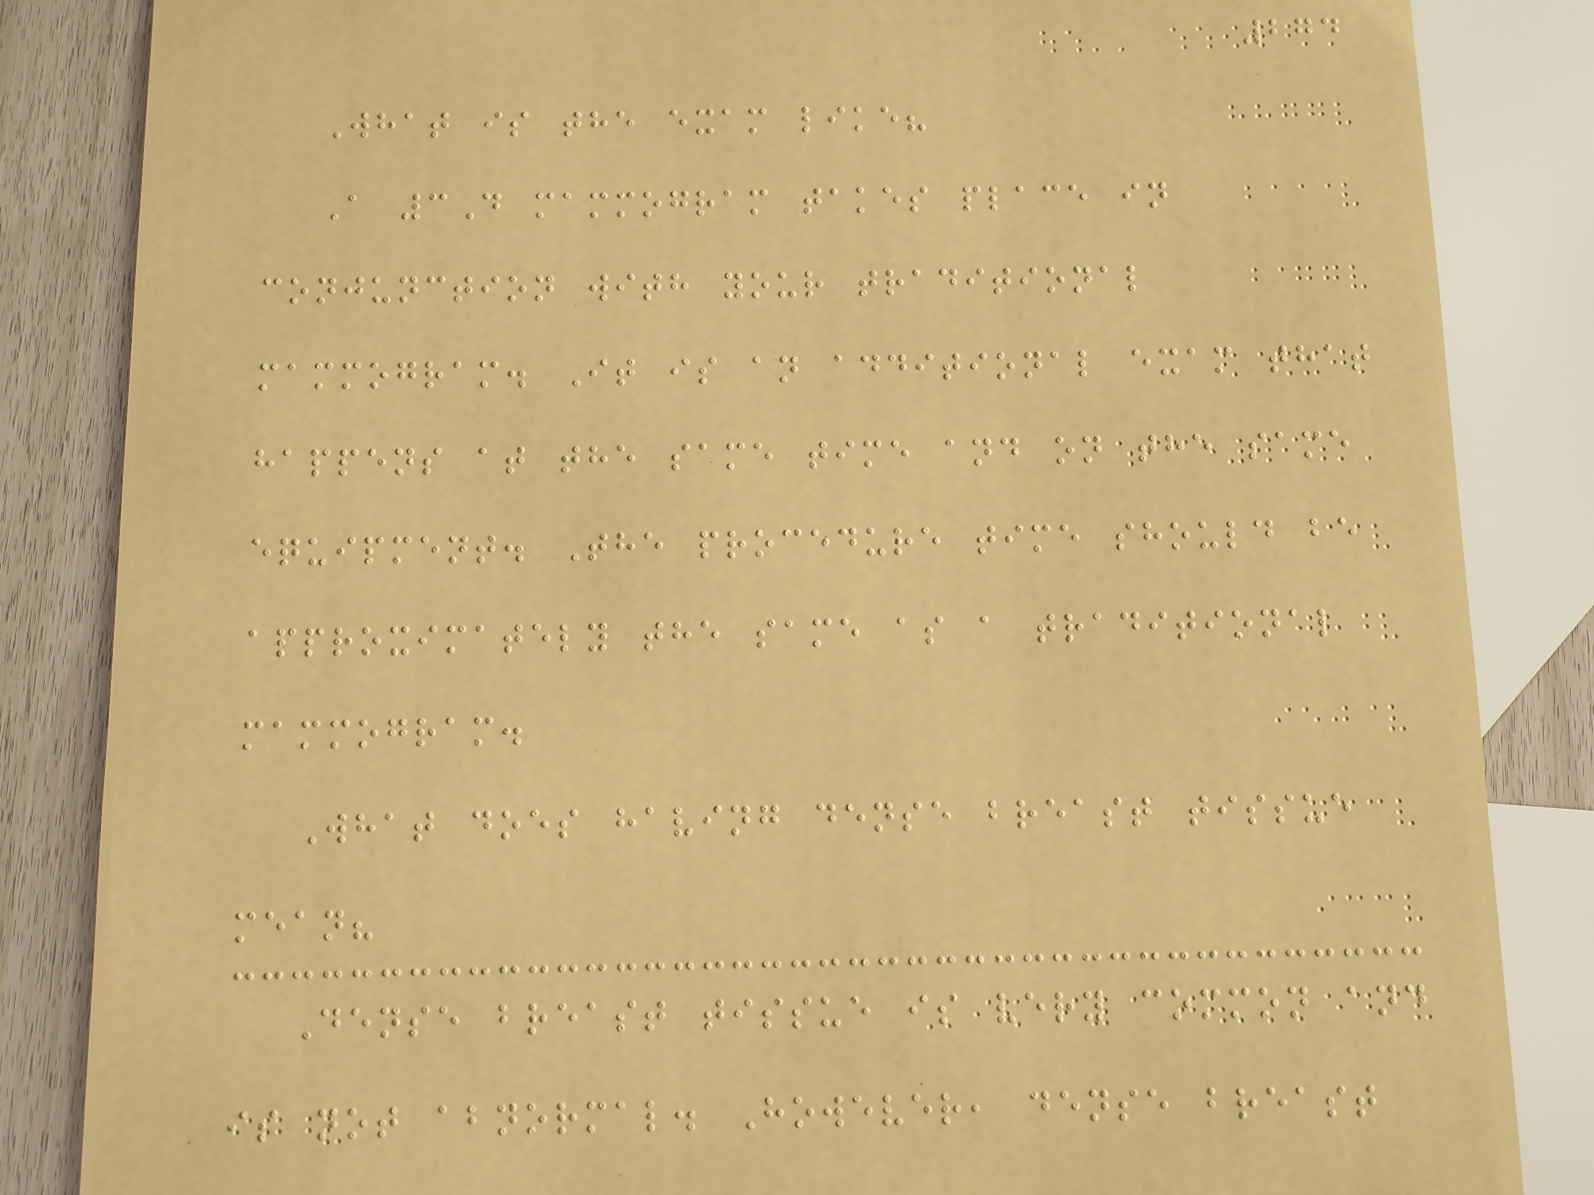274
What is the exam like?
A 3D mammogram takes place in
conjunction with your traditional
mammogram. It is an additional exam that
happens at the same time and on the same
equipment. The procedure time should be
approximately the same as a traditional
mammogram.
What does having dense breast tissue
mean?
Dense breast tissue is very common and
is not abnormal. However, dense breast
